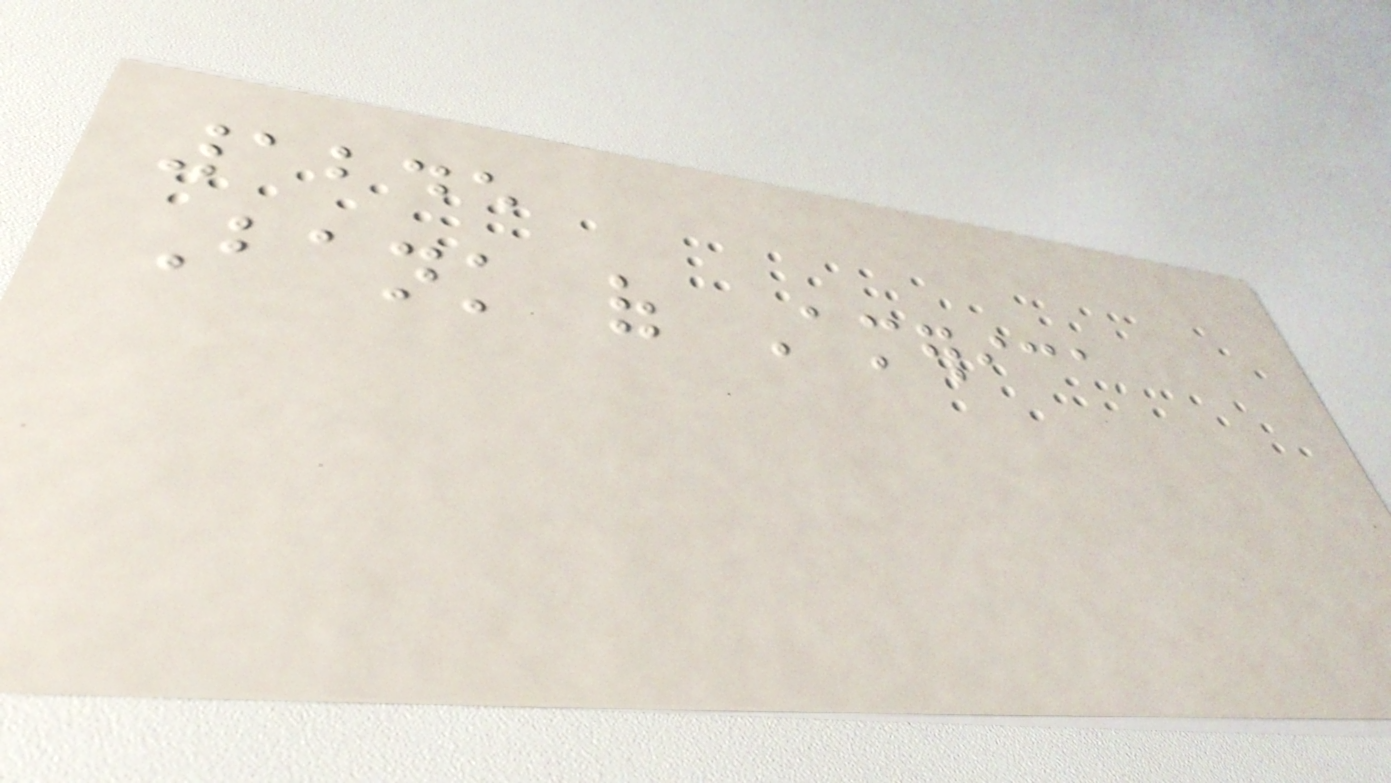1245
Bank of America
